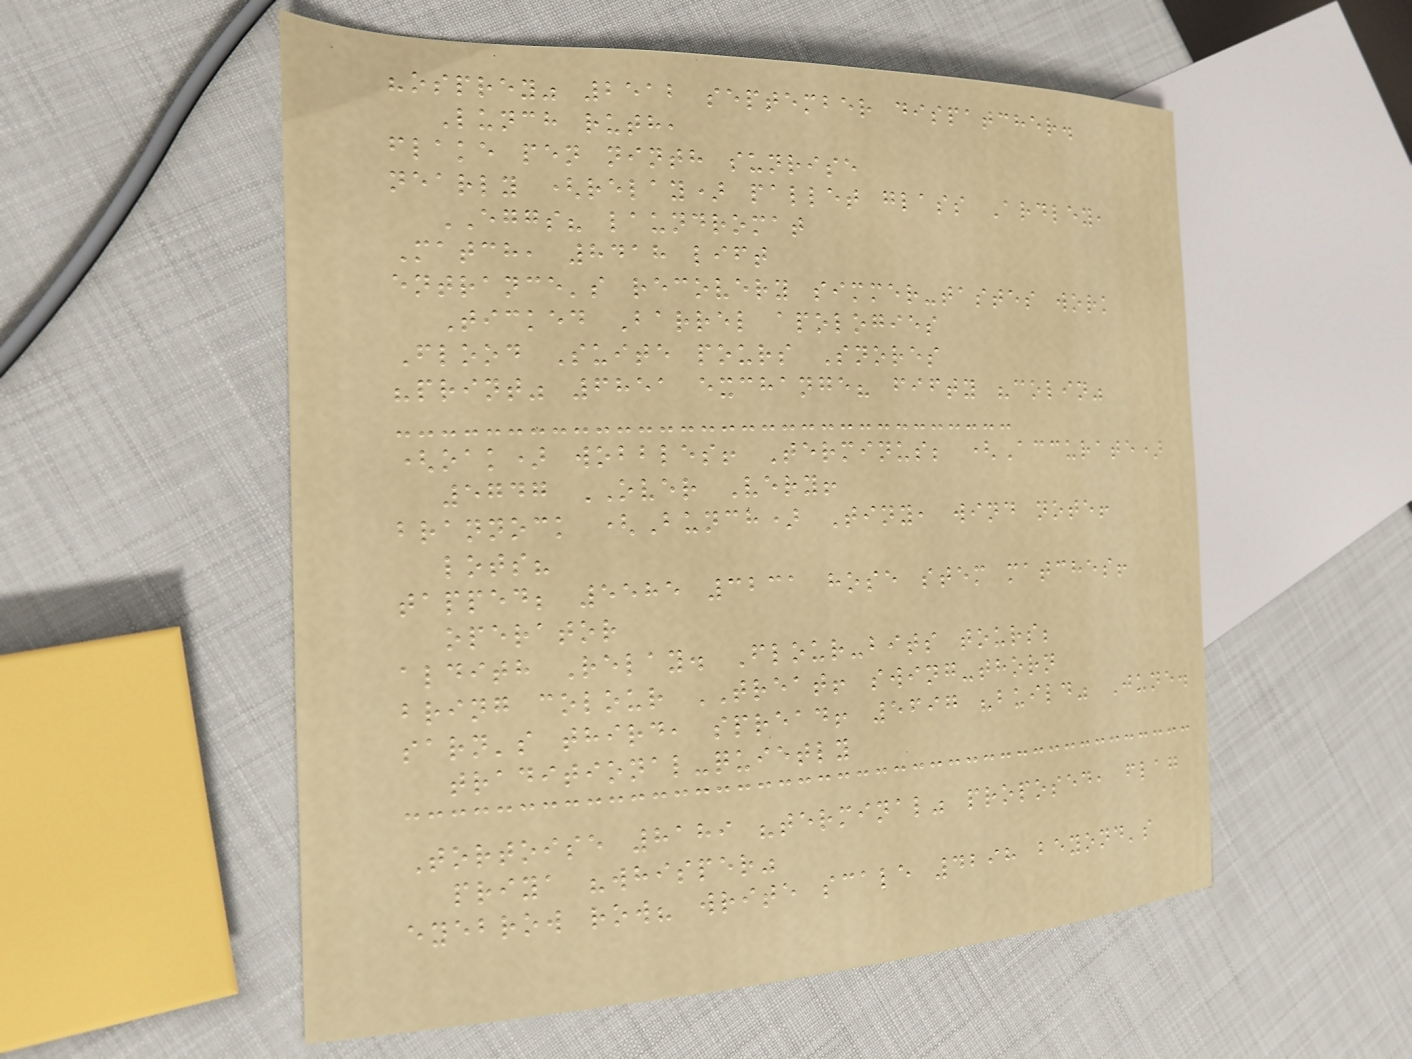"osprey" 2512 september dispatcher.
Lunch ruth,
flake pen ninth sunrise
nearly (relay) pallet glass Ardley,
EGGS? laundromat
Match, 8418 lift
entrance's recovery simmer-tastes work
Ticked Barrel apologies
Flood Suite pours Snores
"print" 6851 exchange? fifty "colin"
(oak) wobbles! Terminus; (Accurate)
5747 OVER Very!
brannock (Bunch) Tiny, wind note!
lots?
tapped; 5585 3231 hose stem matches!
operator
aldith Relay. Flour-bits tours;
bring colour TREAT! swing-thorn
sarn's third, spread! 5697 "build" June.
traditional-quietly
Tortoise 8189 "terminal" proposed, flag
priya "whisper"
eyebrow row? write scale 4298 beyond's
